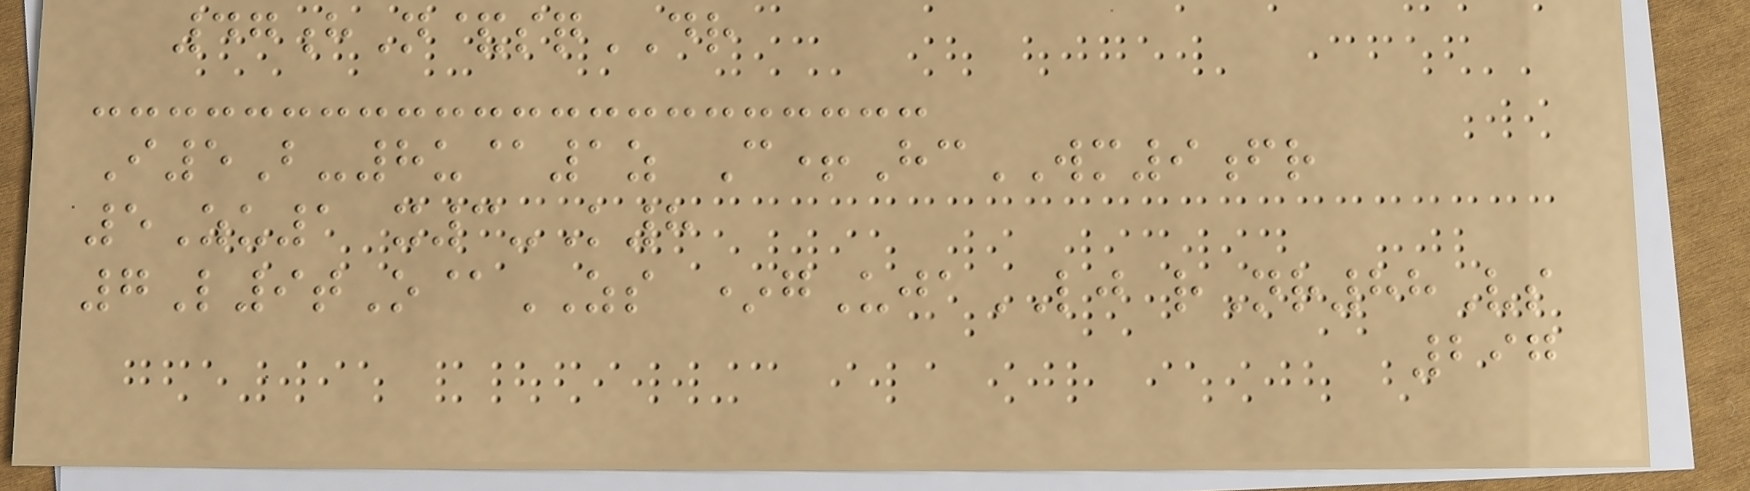47hN&sqDR
I5B-8u@1z C+HcWM9fr
5Zu1 x3-K8
7L9tO@ZS *gUjaLJ rNr88Vs
297
